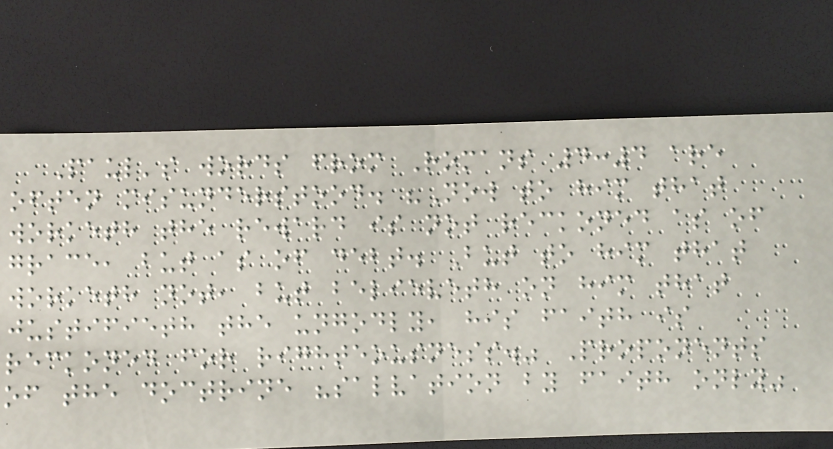Paul's words from Romans 4:4 are
often misunderstood. "Now to him that
worketh the reward is not reckoned as of
grace, but as of debt. But to him that
worketh not, but believeth on him that
justifieth the ungodly, his faith is
reckoned for righteousness." Proponents
of the doctrine "salvation by faith only"
